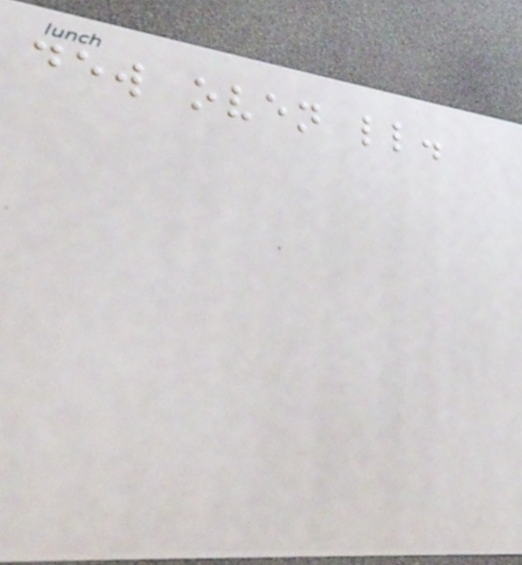dew oven ll.
